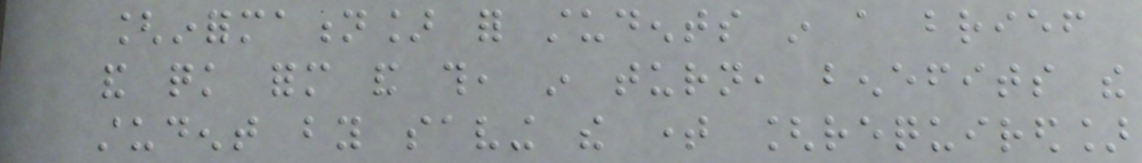[information] for students in a brief
and quick form and this, in turn, benefits the
student by saving the time [required]
